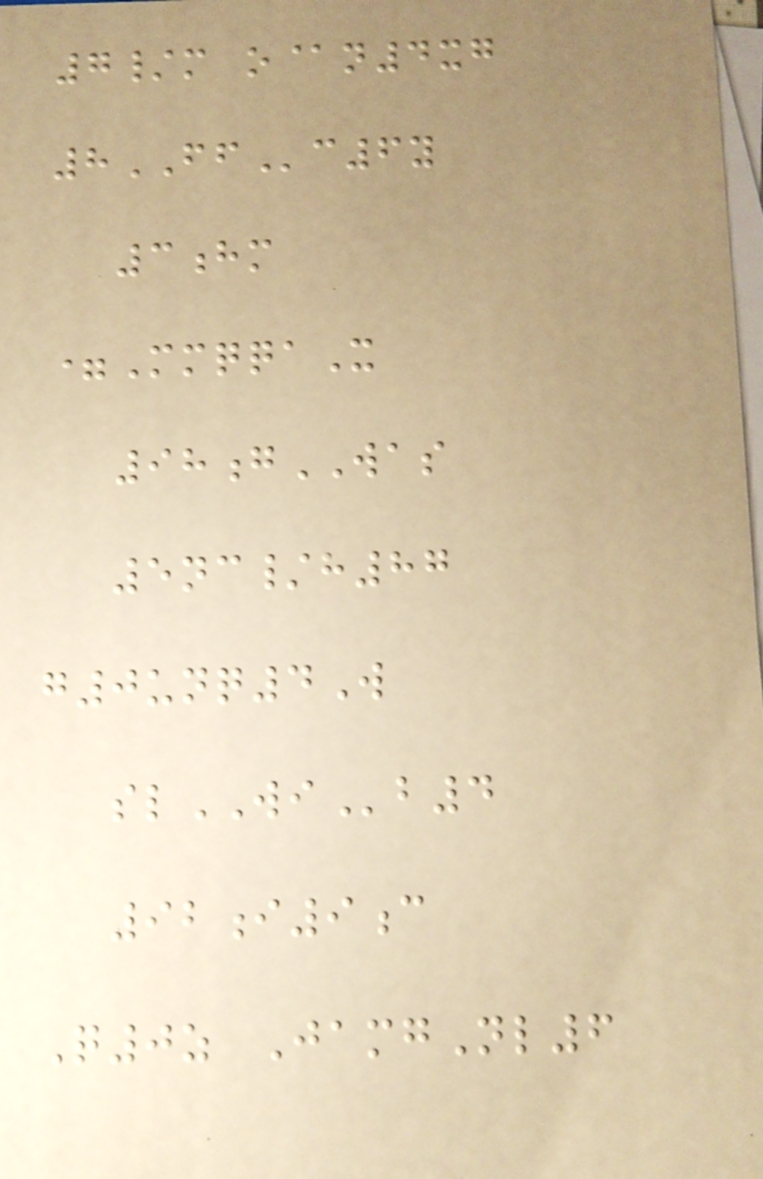7/m o@n4xg
8FFc6y
3hm
=MmqqaX
98gWAS
5nc/h87
g0unq4W
slWIb4
92i9c
Q0z JamgNl6
